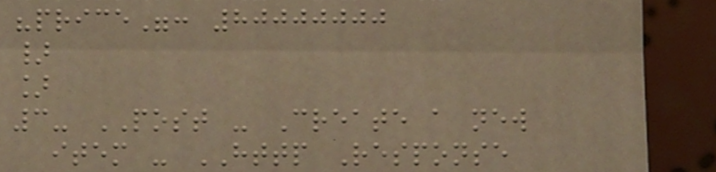"price": 80000000
}
]
3- POST - Create a new
item - HTTP Response
